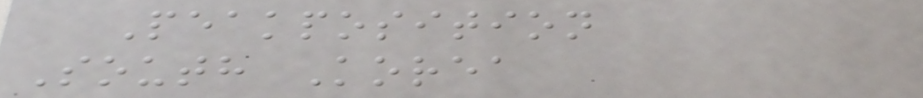Peakposition
South Korea
